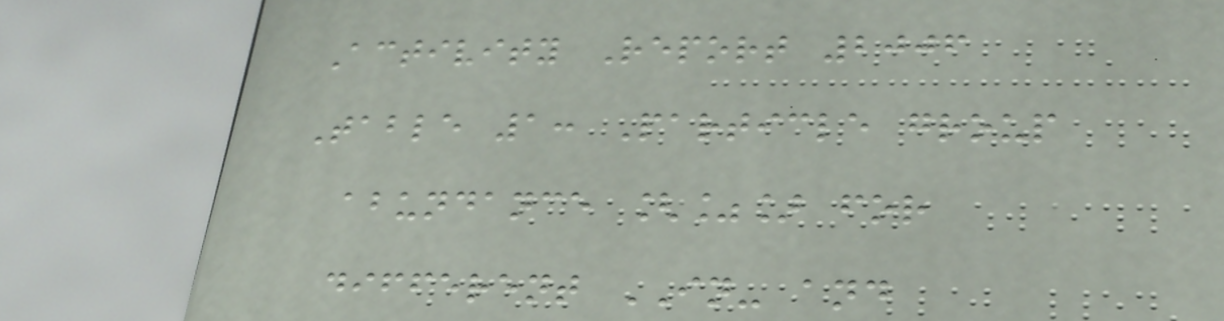Activity Report 2006
Table 1: Particle group
abundance [%] for
different IN- and
